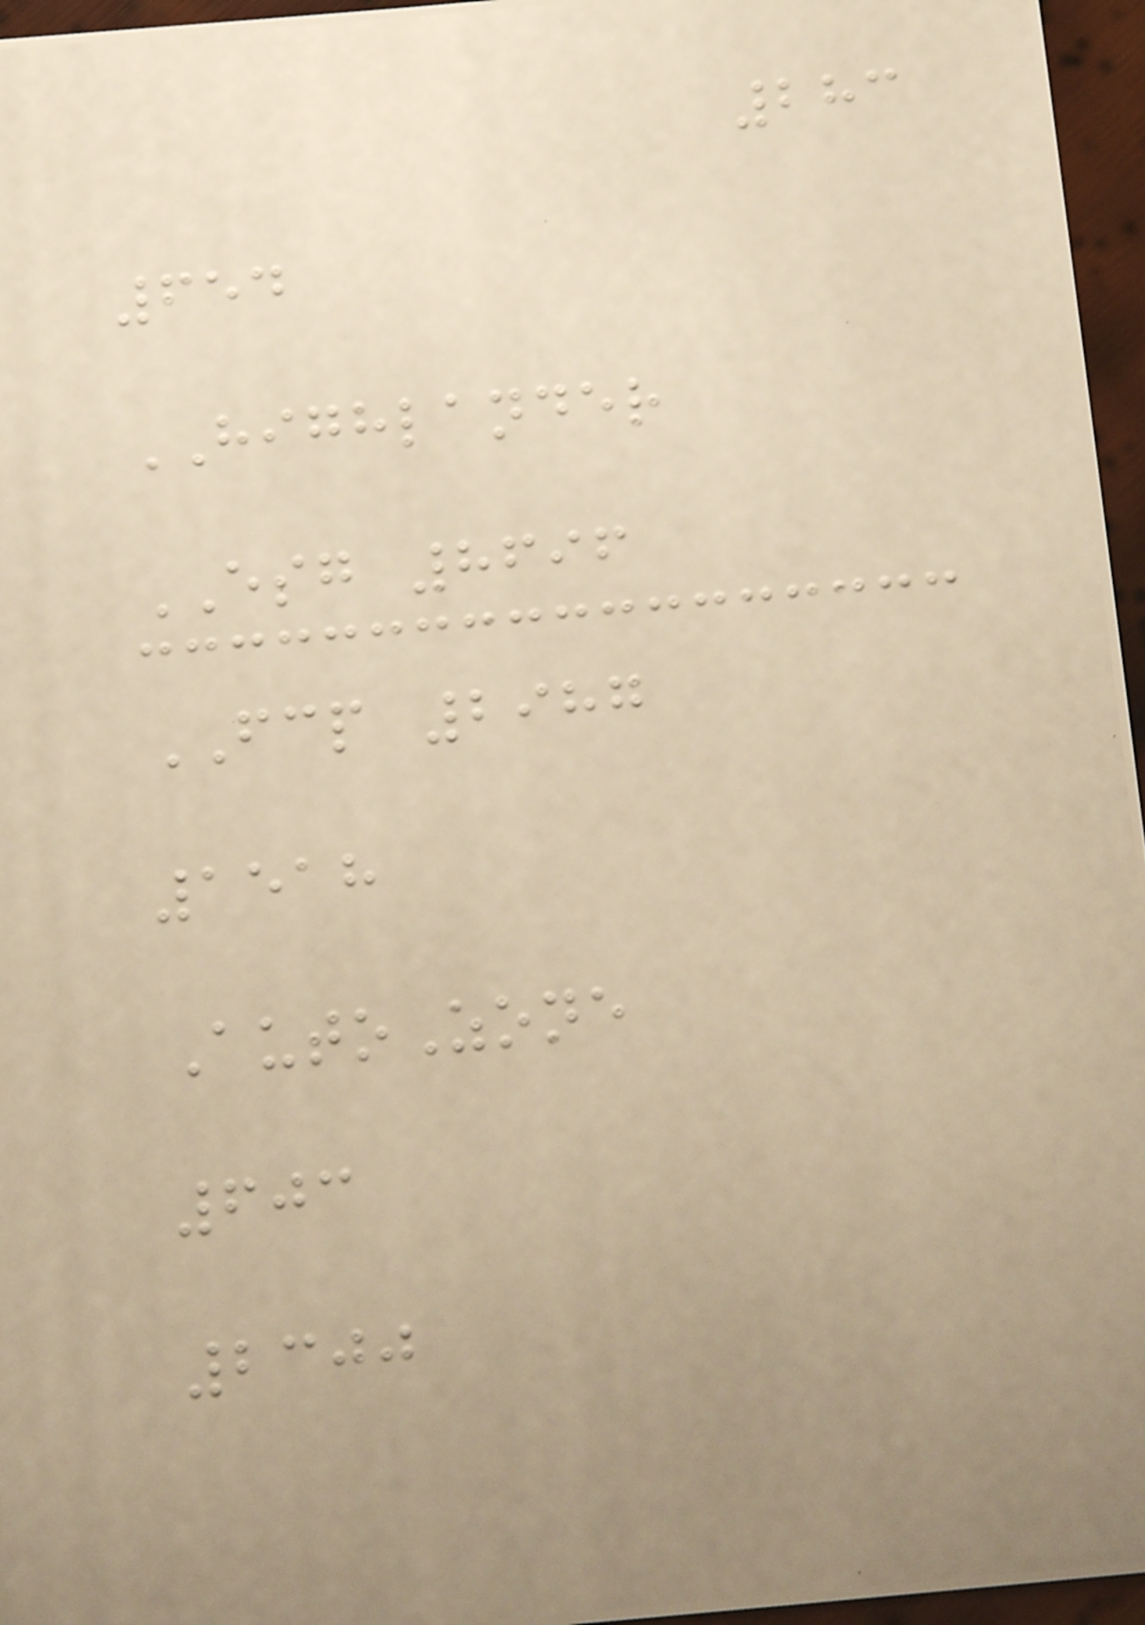283
654
HIGHLANDER
ESG 8696
FCP 2987
1518
AutoZone
603
2300
